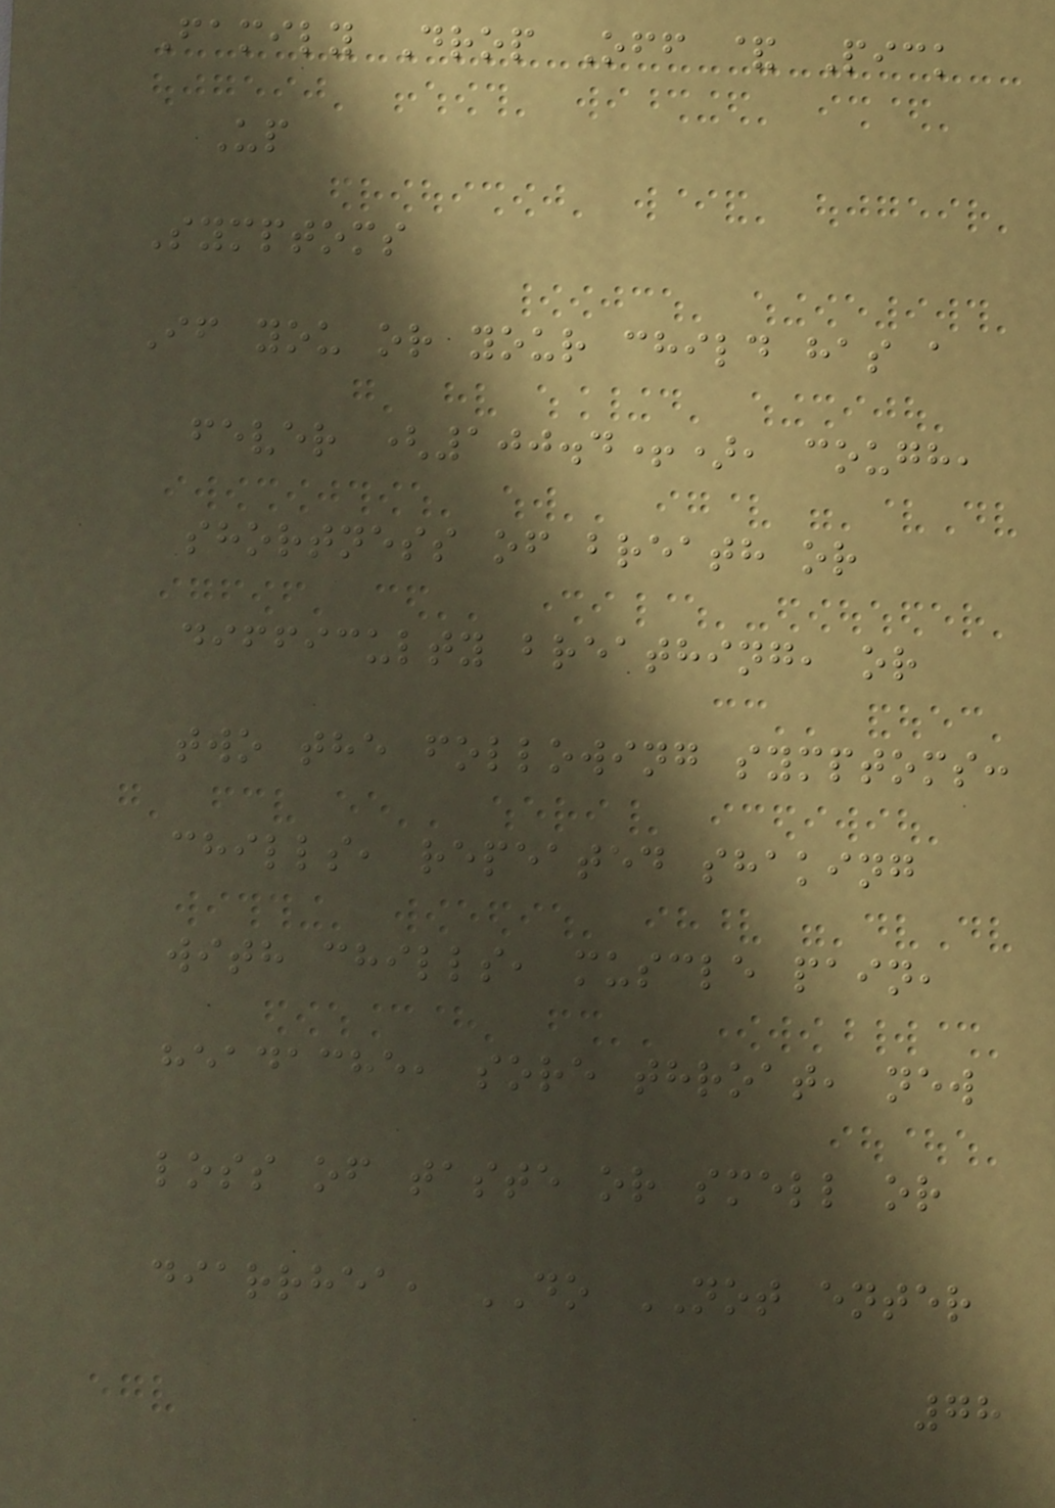Family Drop Off & Pick
Up
Symptoms
If you or your child has a
fever (100.4+), cough,
shortness of breath or
difficulty breathing, or
two the following symptoms:
chills, repeated shaking
with chills, muscle pain,
headache, sore throat, new
loss of taste or smell or
diarrhea, DO NOT enter
78
